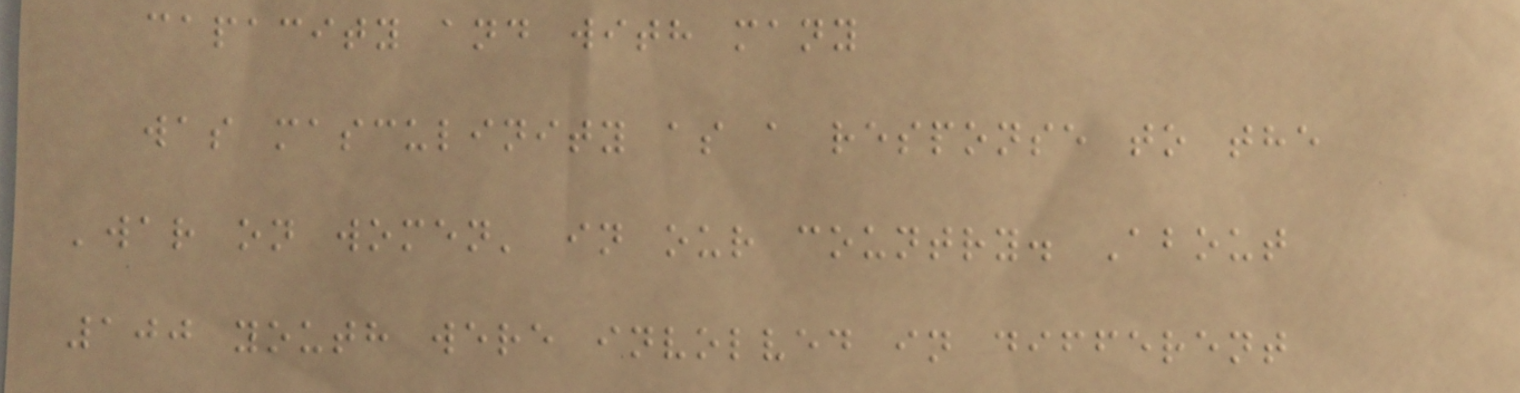capacity and with many
was masculinity as a response to the
'war on women' in our country. About
100 youth were involved in different
